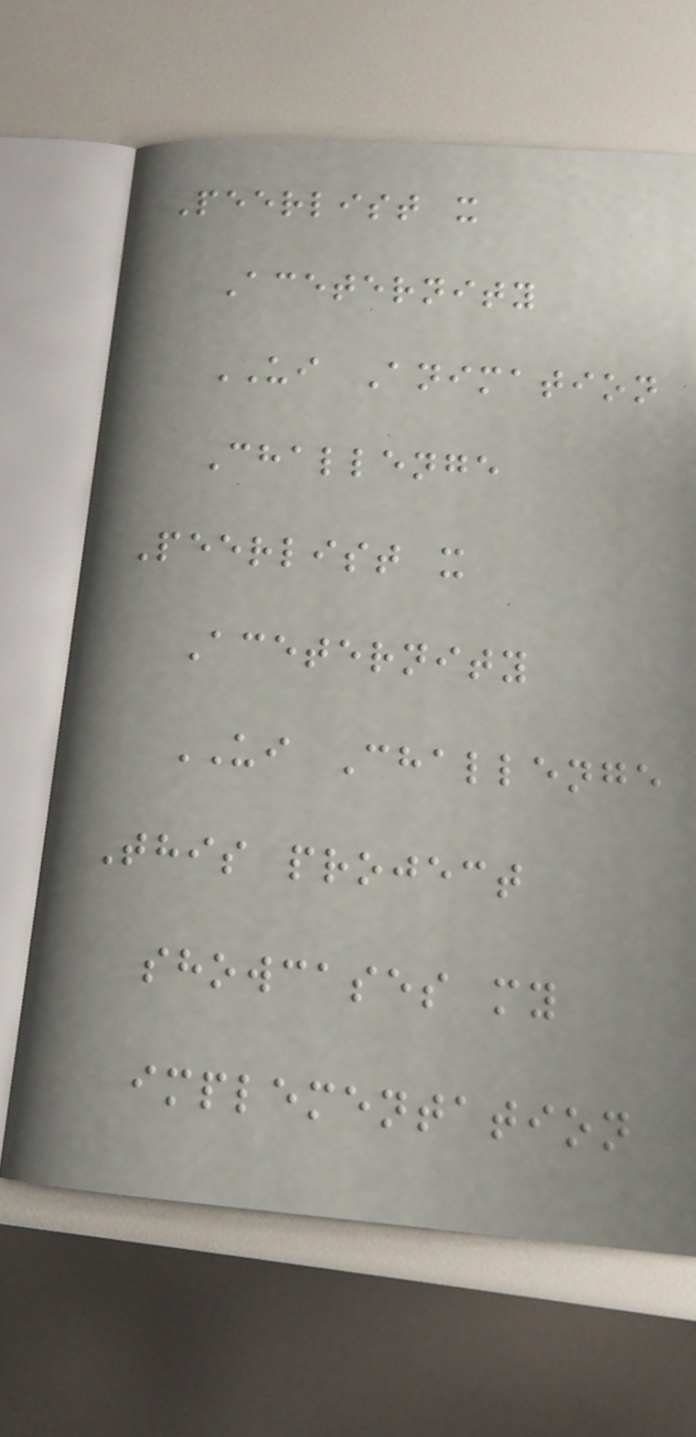Peerlist x
Aceternity
UI Animation
Challenge
Peerlist x
Aceternity
UI Challenge
This project
showcases my
implementation
